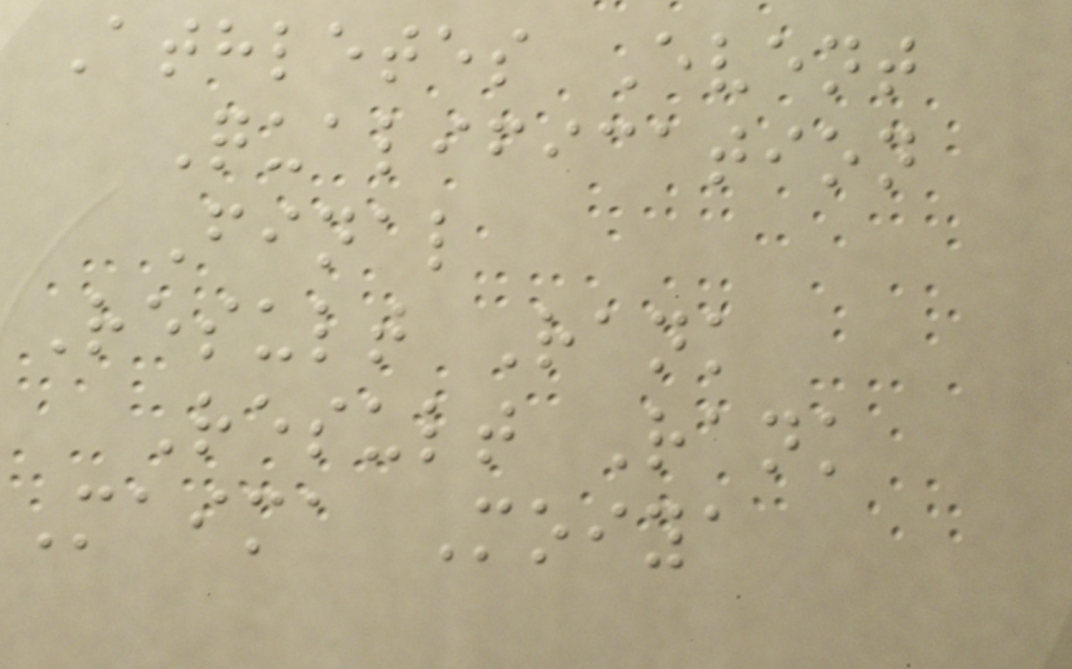Athletes Event
Qualification
Final
Result Rank
Result Rank
Maima Moiya
